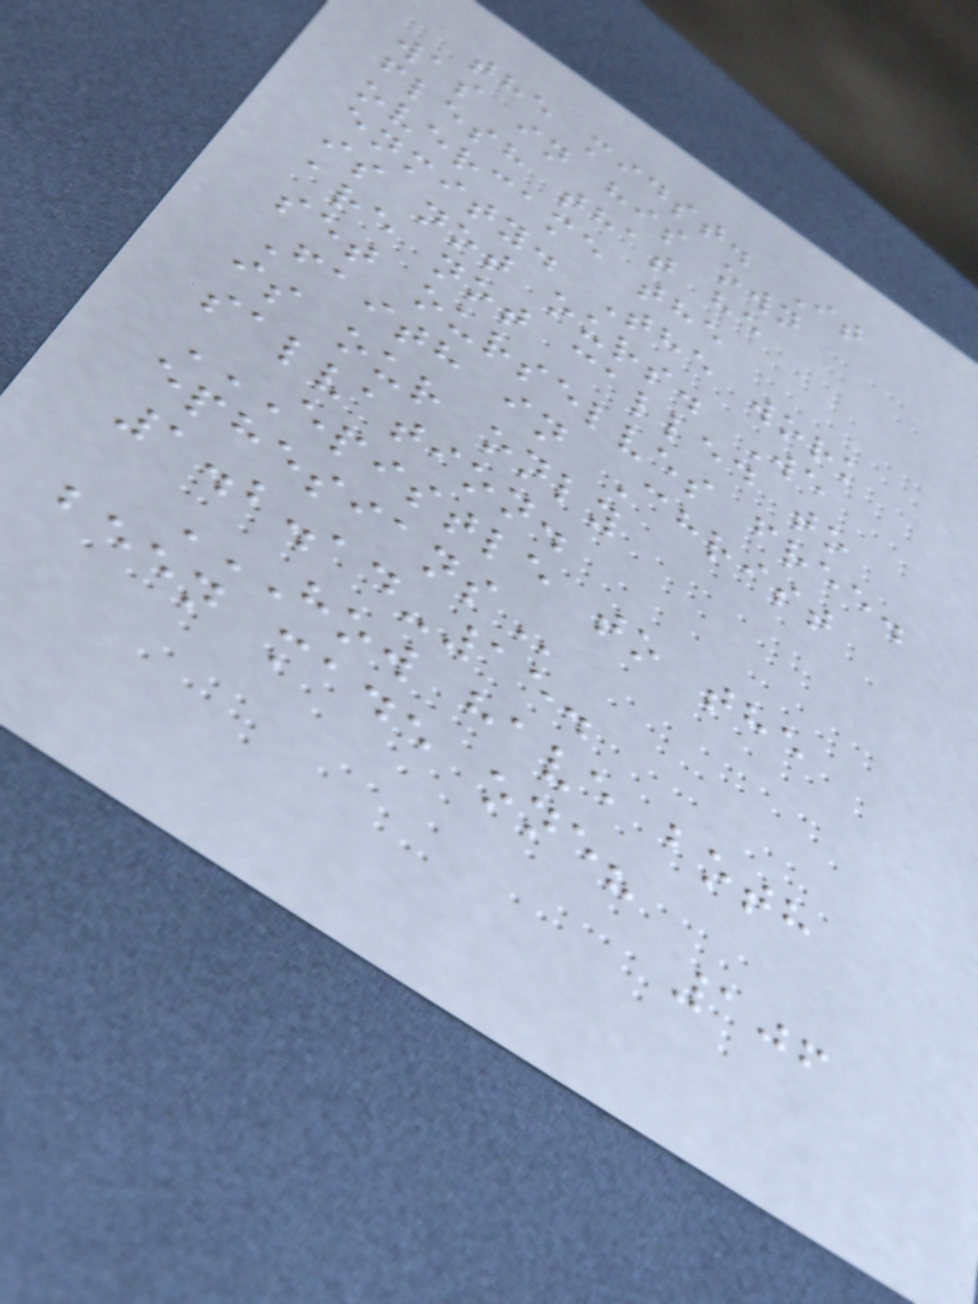the midst. It
was in his own
flesh that he
overcame the
enmity. The work
is not ours. We
are not called to
set ourselves free.
Faith in Christ
is our only
salvation.
EPISTLE TO THE
EPHESIANS
1.2.14-15.
HOW HAVE BOTH
BEEN MADE ONE?
106
